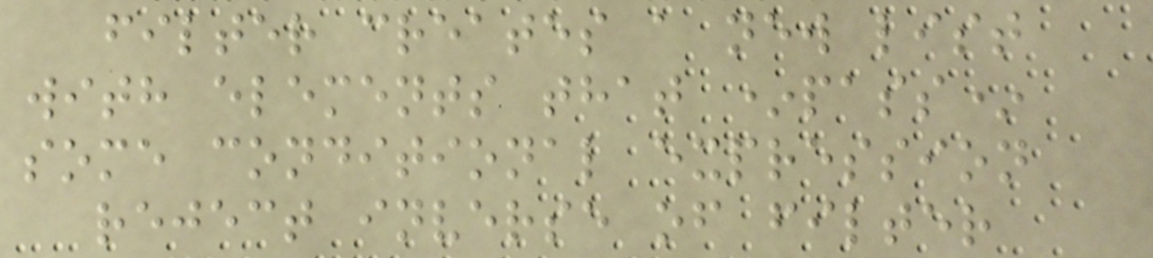filter creates a new list
with elements that *pass*
some conditional expression
reject inverse of filter
